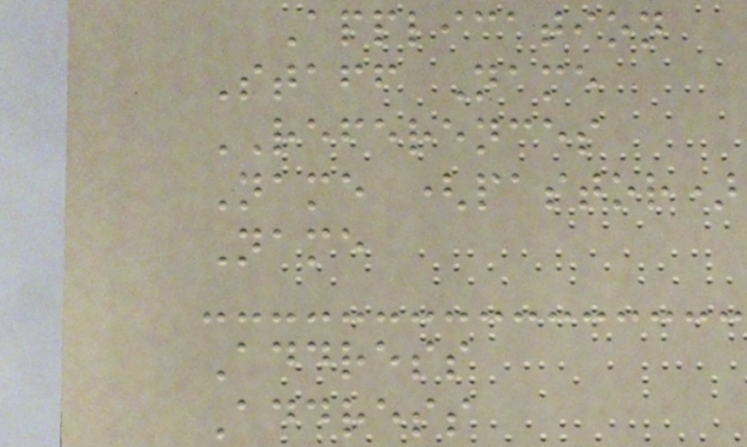Application
Staff Name
REFERENCES
Name (pastor)
Name
Address
Address
